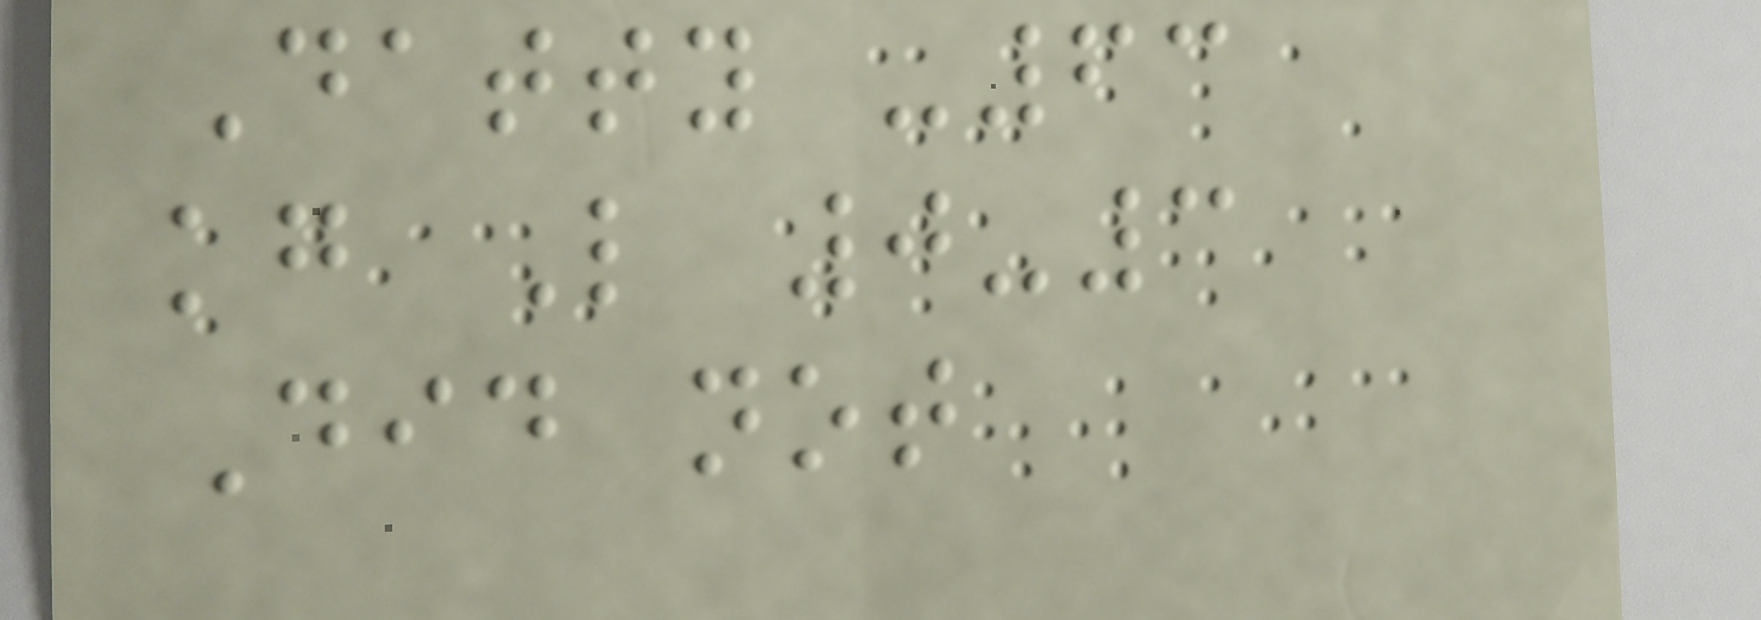Datty -63
kg L 0-3
Did not
